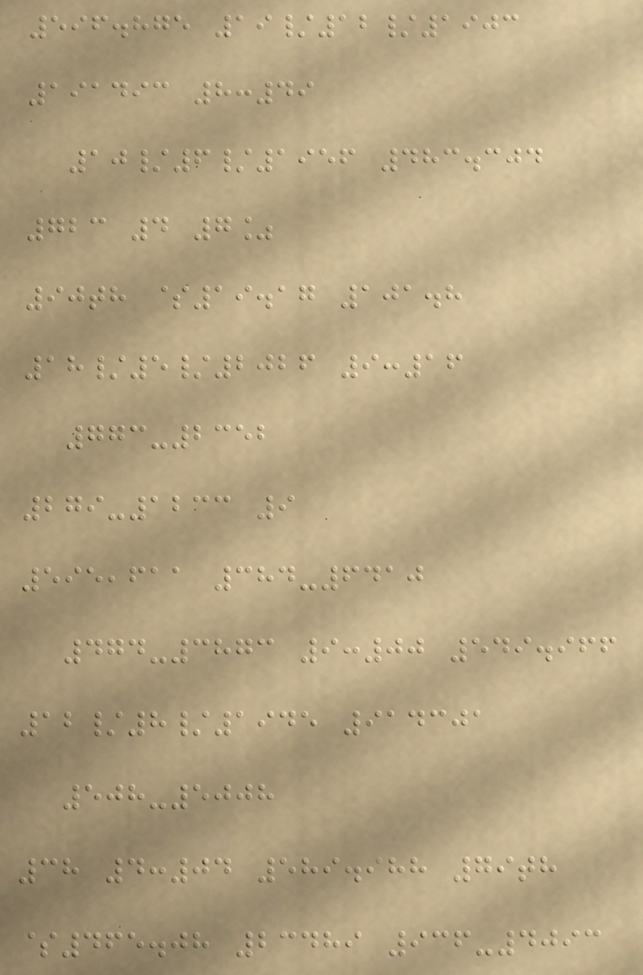596.875 19/12/1903
191493 8:49
10/6/1956 483.304
723 4 7%
90th $19.17 101.8
18/5/2026 9:16
773-2352
279-1233 9
595,611 384-6410
474-3873 9:00 549.966
12/8/1945 914301
508-5008
38 4:04 589.988 79th
$465.08 23489 936-4093
